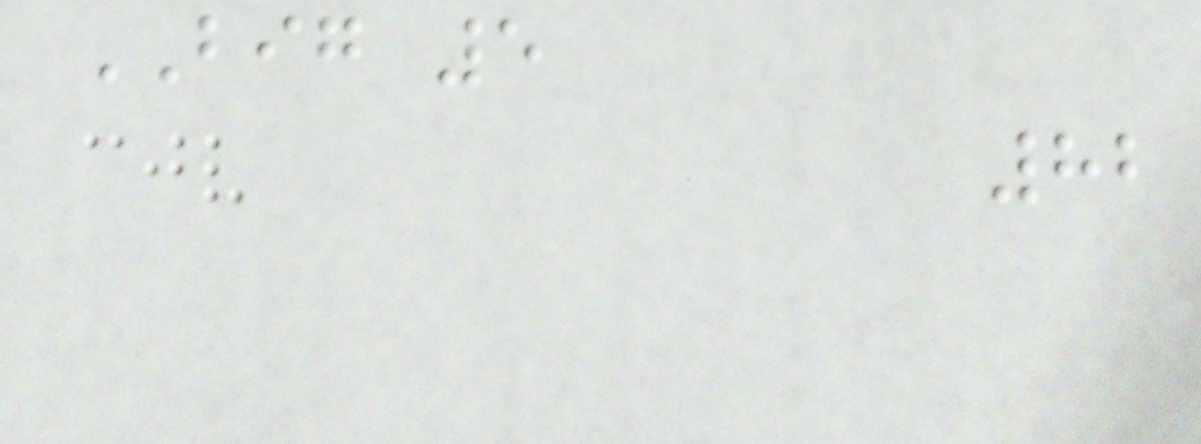BIG 5
82
